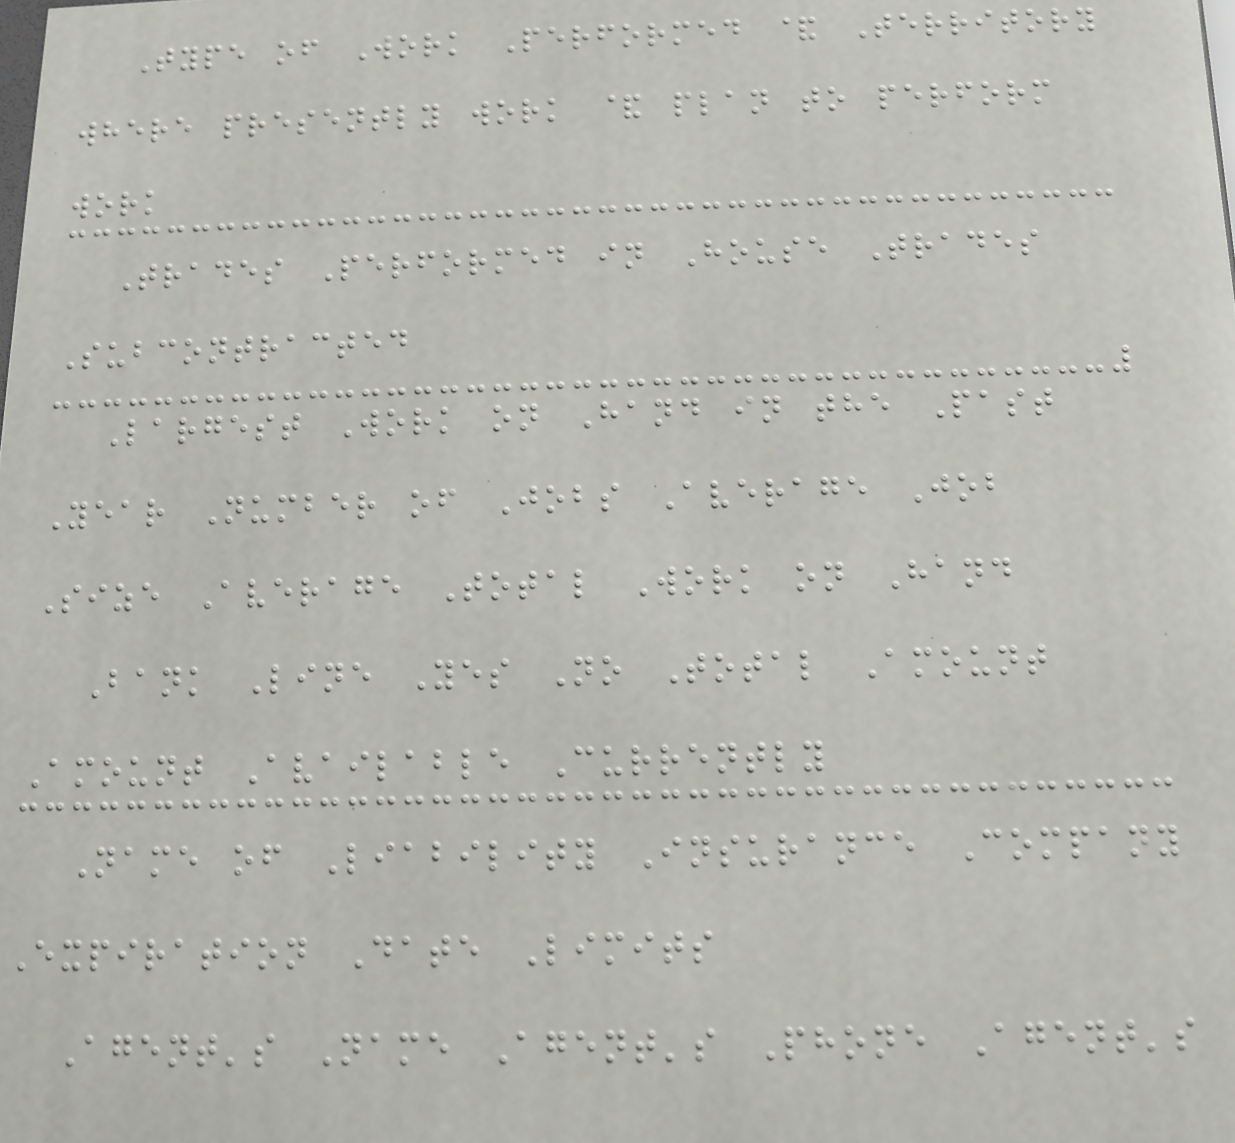Type of Work Performed & Territory
where presently work & plan to perform
work
Trades Performed in House Trades
Subcontracted
Largest Work on Hand in the Past
Year Number of Jobs Average Job
Size Average Total Work on Hand
Bank Line Yes No Total Amount
Amount Available Currently
Name of Liability Insurance Company
Expiration Date Limits
Agent's Name Agent's Phone Agent's
